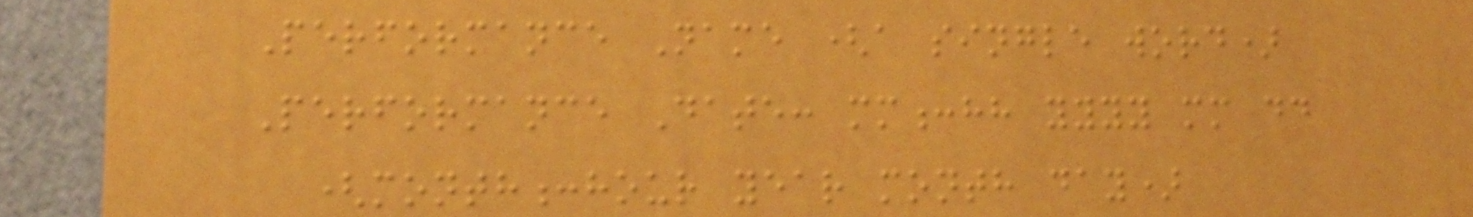Performance Name (a single word)
Performance Date: mm:hh yyyy mm dd
(month:hour year month day)
